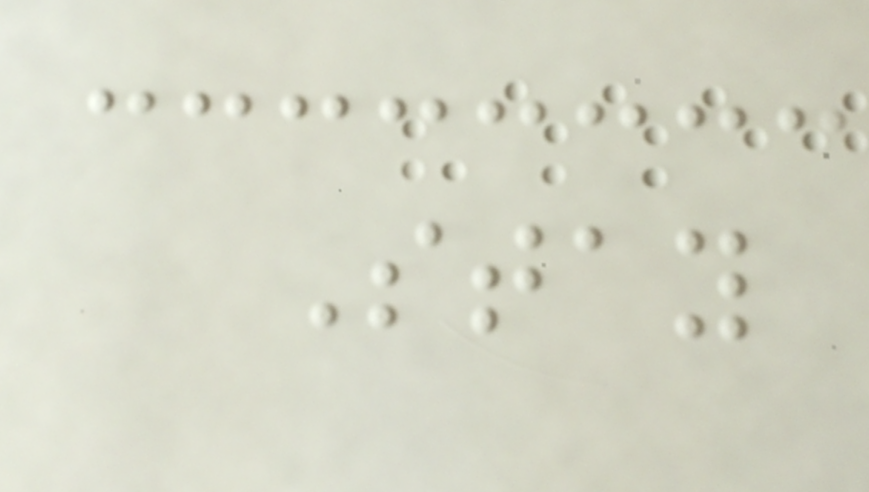Stay
